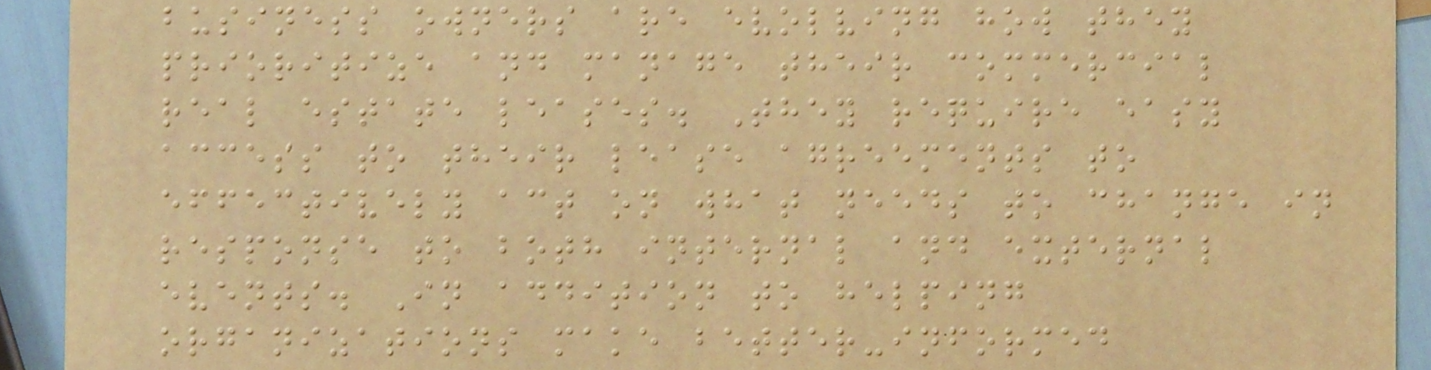business owners are evolving how they
prioritize and manage their commercial
real estate leases. They require easy
access to their lease agreements to
effectively act on what needs to change in
response to both internal and external
events. In addition to helping
organizations make better-informed
